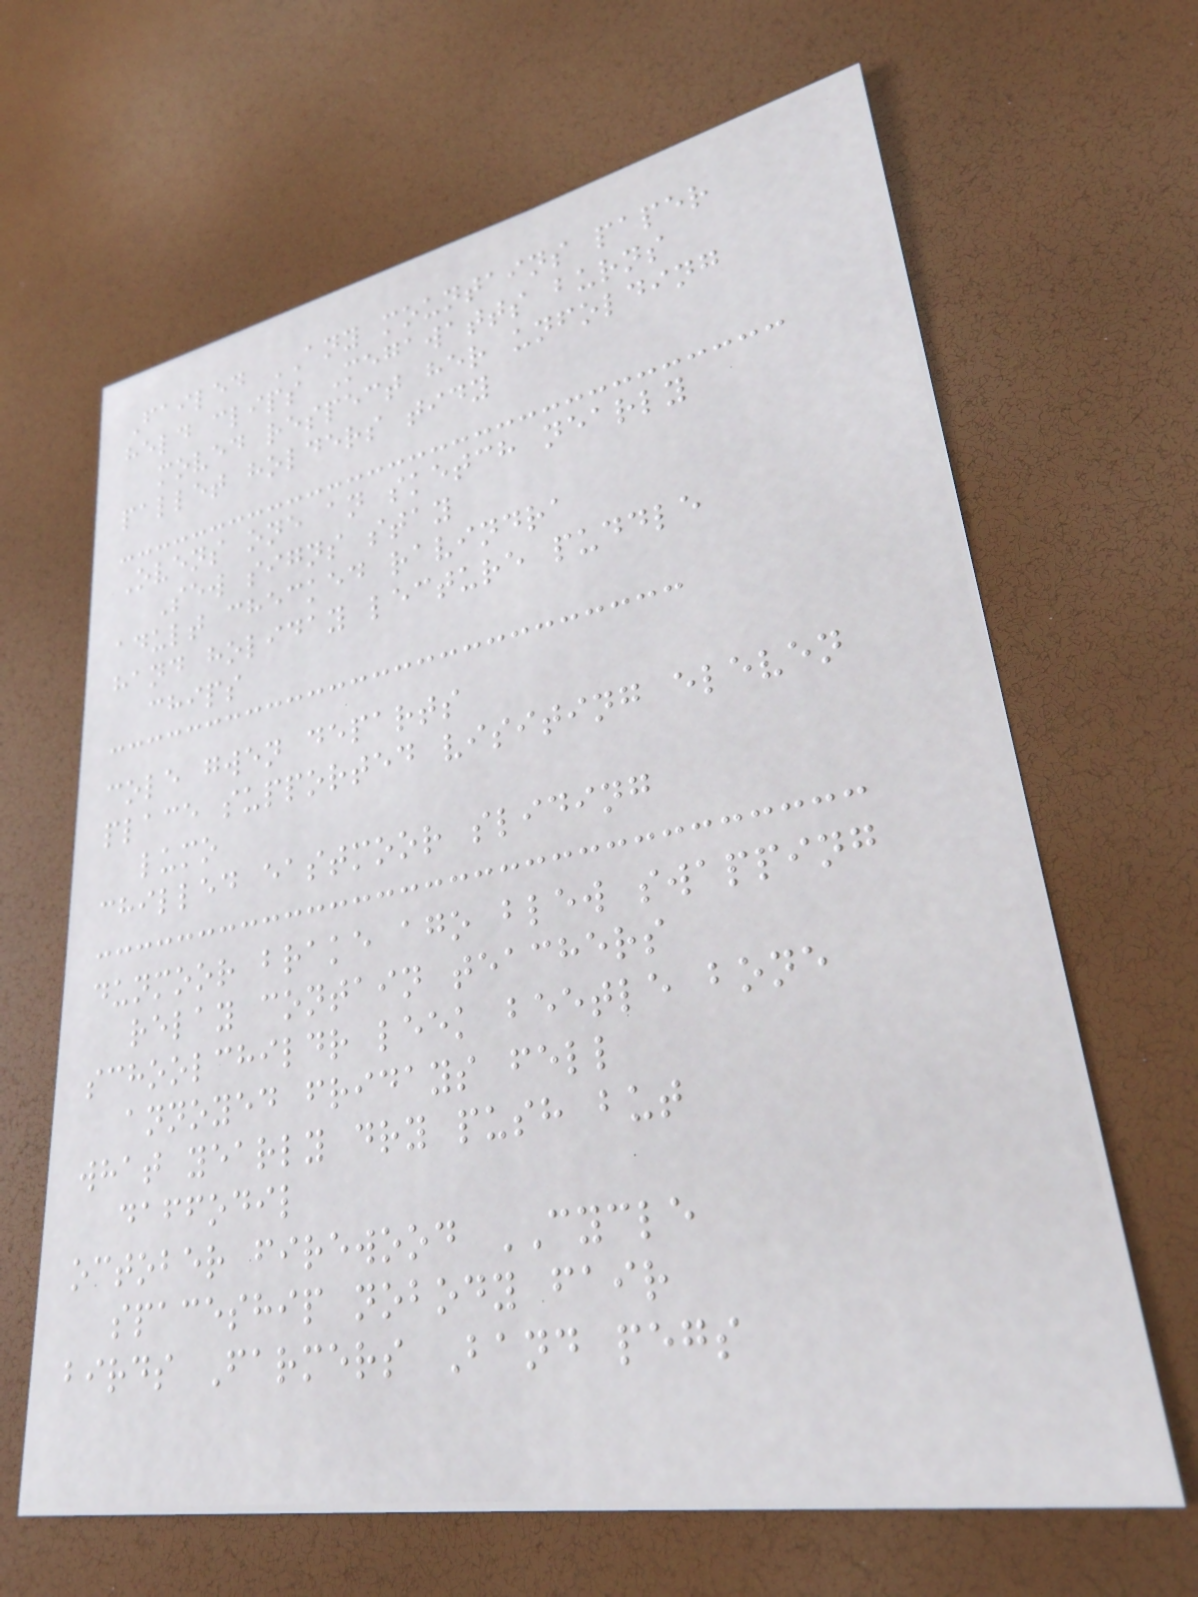Failed ANY mountains paper
held clips Megawatts burns
moved respect her unfolding
pallet holders tidy
Ovens one an sketch nearly
Sew signs stay
adult checked ravindra
hand holiday lecture puddle
chips
cole gwen departs
place supported visiting eleven
lumo
chilled eastmoor sliding
dunmoor brake ago blew swapping
relay contain teachers
schoolchildr leek beetle bone
annoyed fridays fell
what yearly dry push but
daffodil
october firewood CYCLE
spaceship nobody fair
birds Farmers Band pegs
